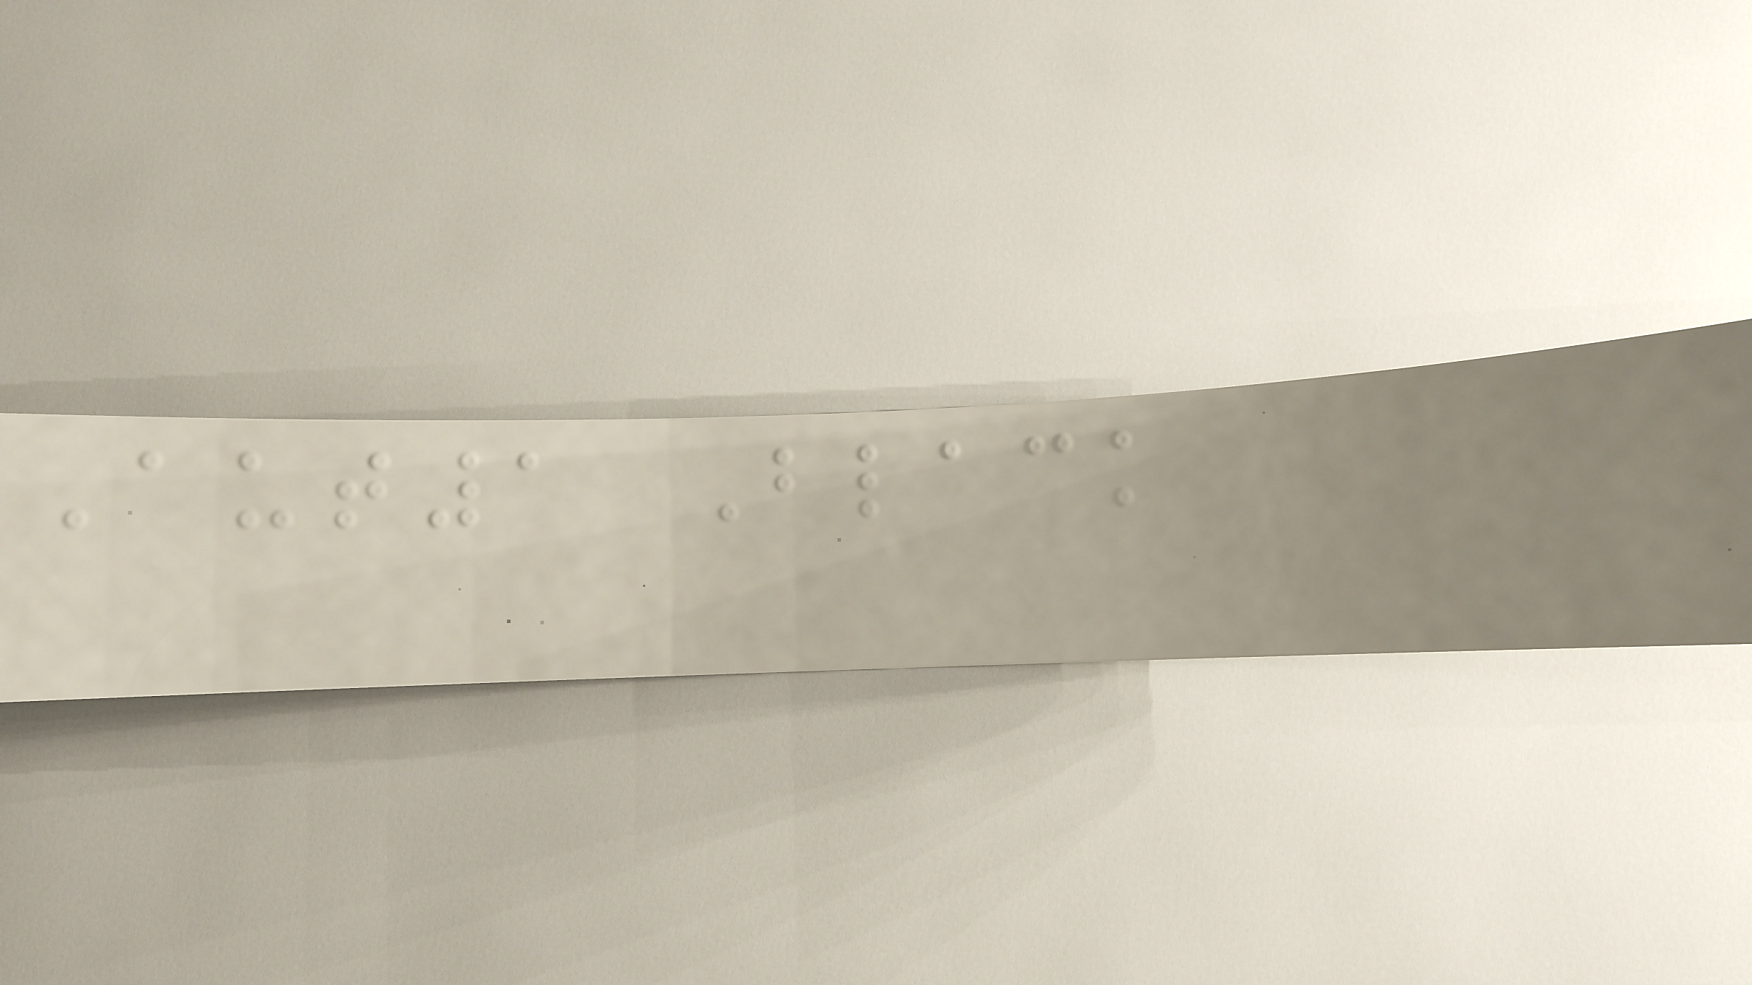Aut1 Black
